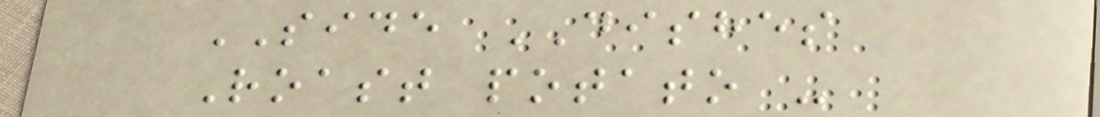SIDE DISHES
Roast potato -
